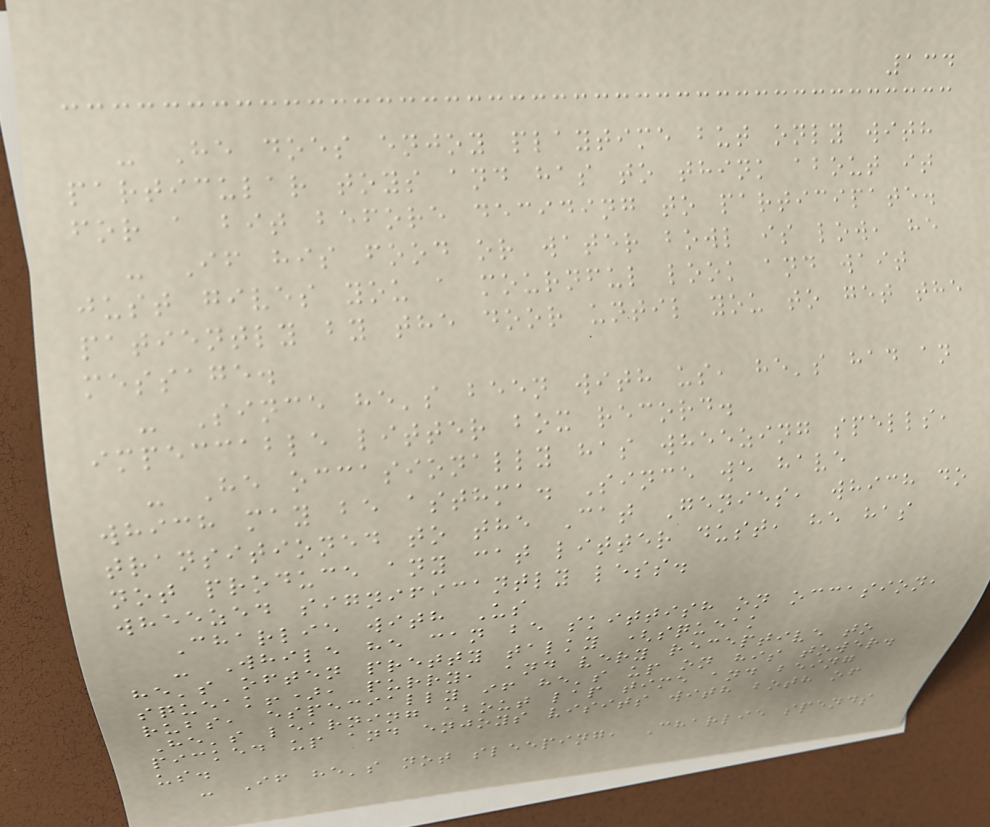134
- He does enjoy playtime but only with
particular toys and has to think about it
for a bit before deciding to participate.
- If his food or water bowl is low, he
just gives you a mournful look and wait
patiently by the door until you to get the
message.
- Since he's been with us, he's had an
impeccable litter box record.
- He occasionally has wheezing spells,
which may be asthma. Since we have
transitioned to the Cat Genies, which do
not produce any cat litter dust, he has
wheezed significantly less.
Charlie with Us
- While he can be skittish on occasion,
he's often pretty talky (squeak
squeak!), purry, and very receptive to
rubs, especially if he's up on his tower.
He's learning about lap time and being
picked up and enjoys visits with both of
us.
- If he's not sleeping, Charlie spends
